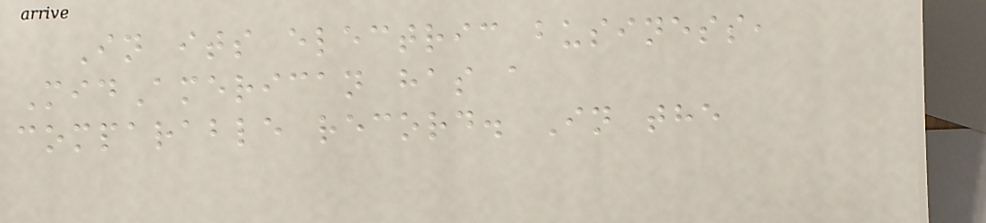In its electric business,
MidAmerican has a
comparable record. In the
